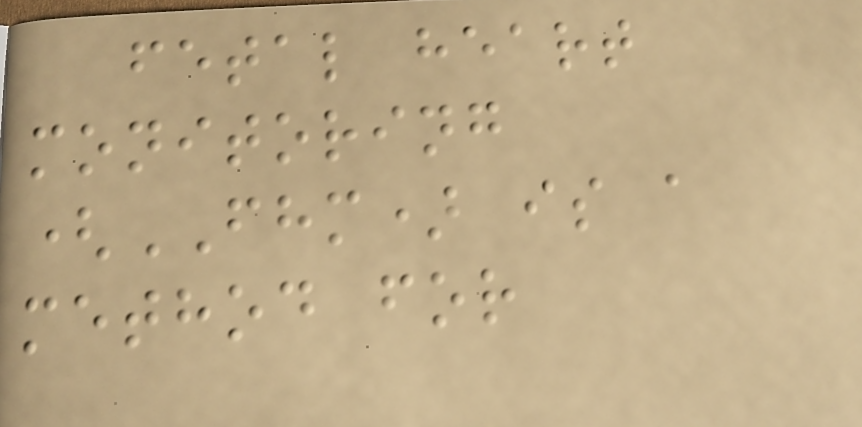fetal heart
monitoring
(FHM) is a
method for
